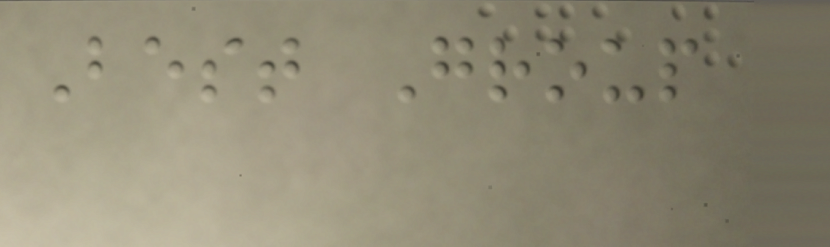Best Group
